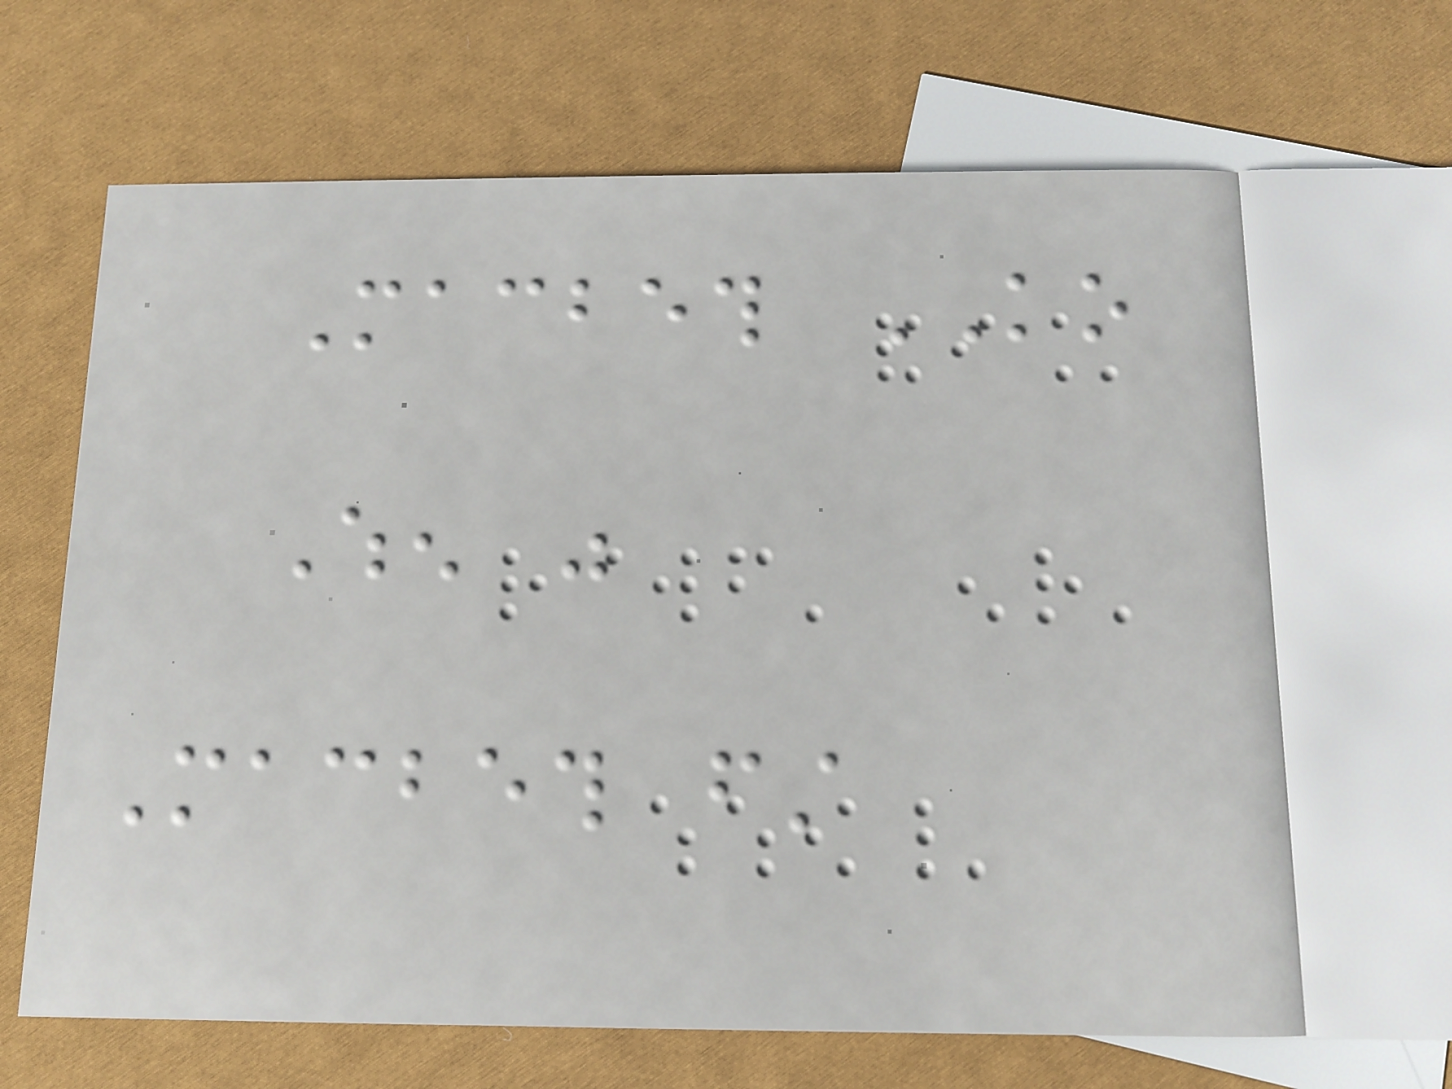Macbeth KO
When was
Macbeth first
